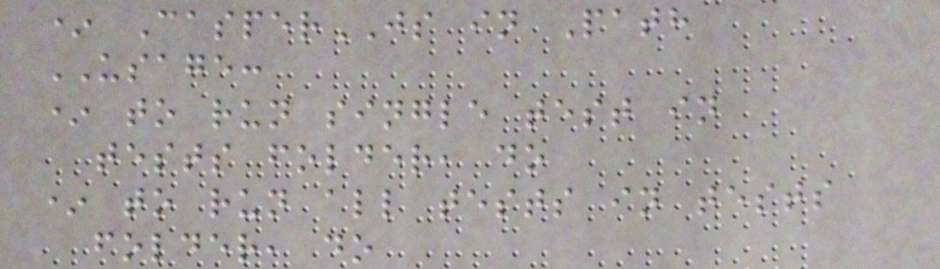* CasperJS in Path
USAGE:
* to run single test in
tests folder, do
* to run all tests in tests
folder, do
